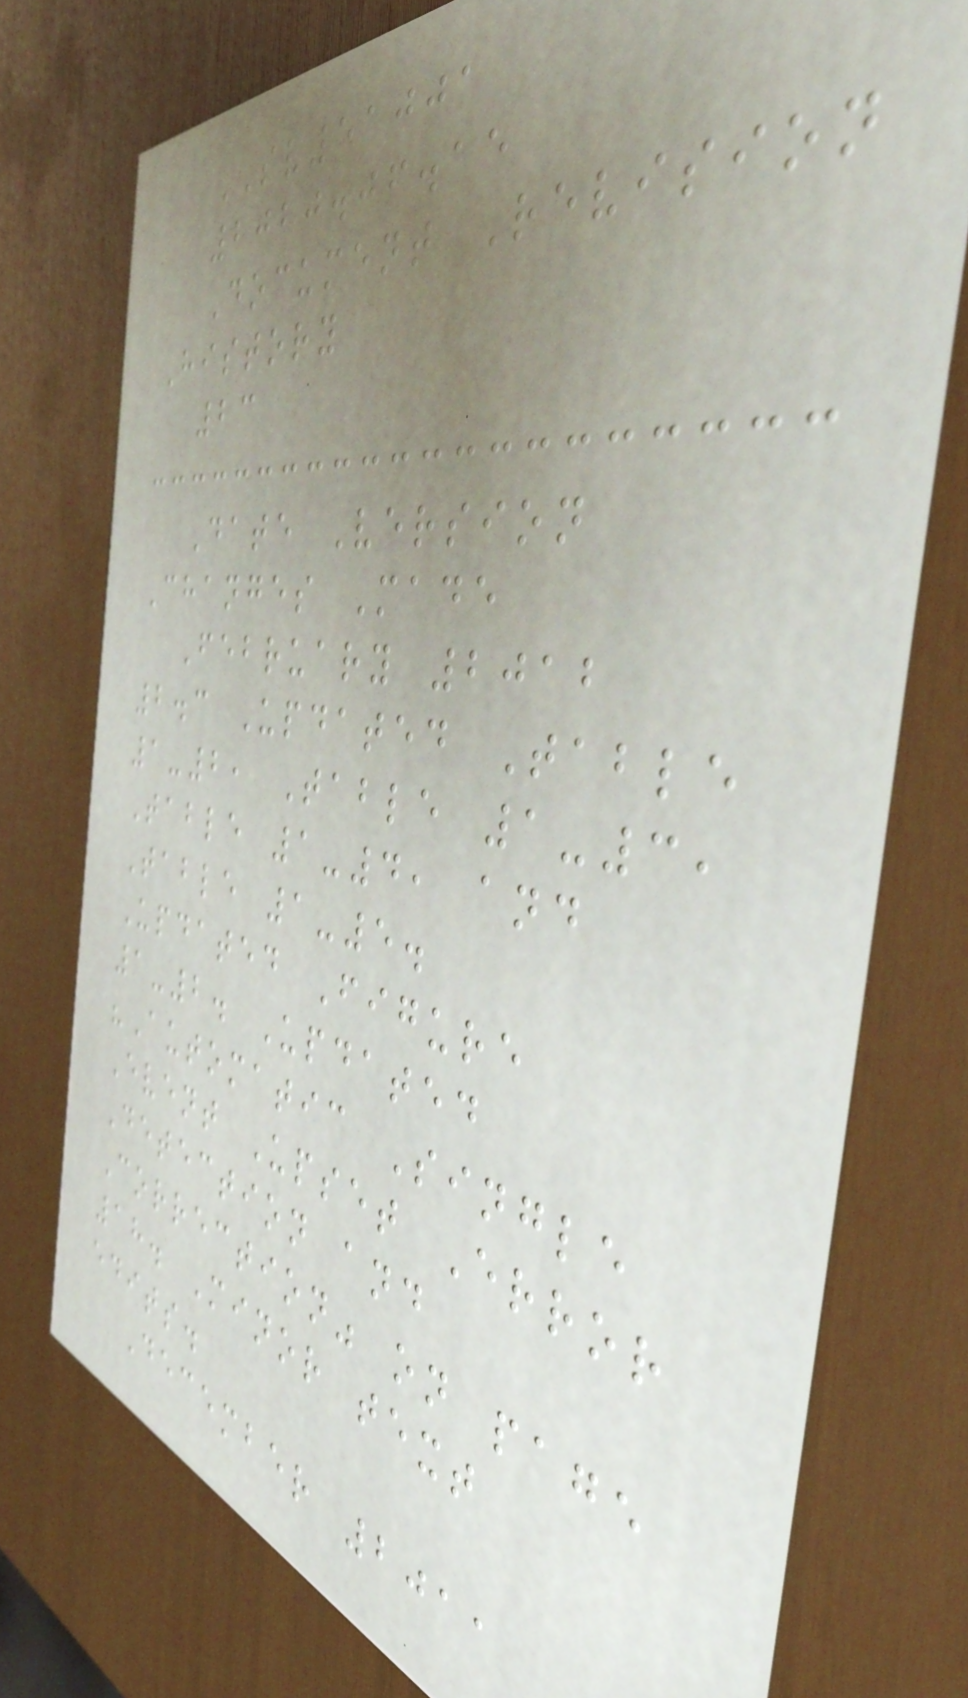SV51001
2020.06.15
Document Revision
History
23
Date Version
Changes Made
February 2012
2.3 Updated Table
1-2, Table 1-3,
Table 1-4, and
Table 1-5.
Updated Figure
1-2. Updated
"Automatic Single
Event Upset Error
Detection and
Correction" on page
18. Minor text
edits.
December 2011
